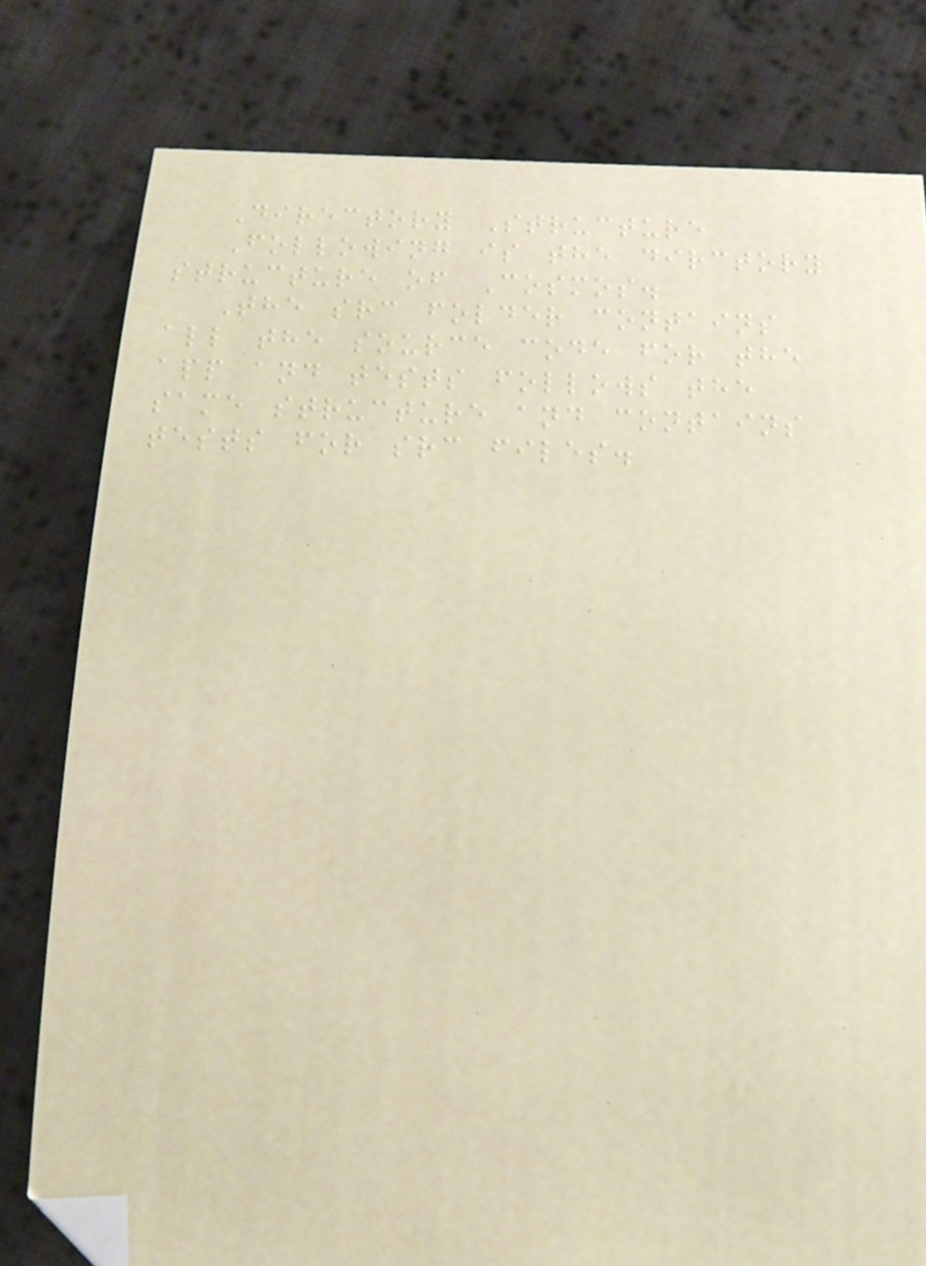Directory Structure
Following is the dirctory
structure of Cosmos.
The src folder contains
all the source code for the
app and tests follows the
same structure and contains
tests for src files.
